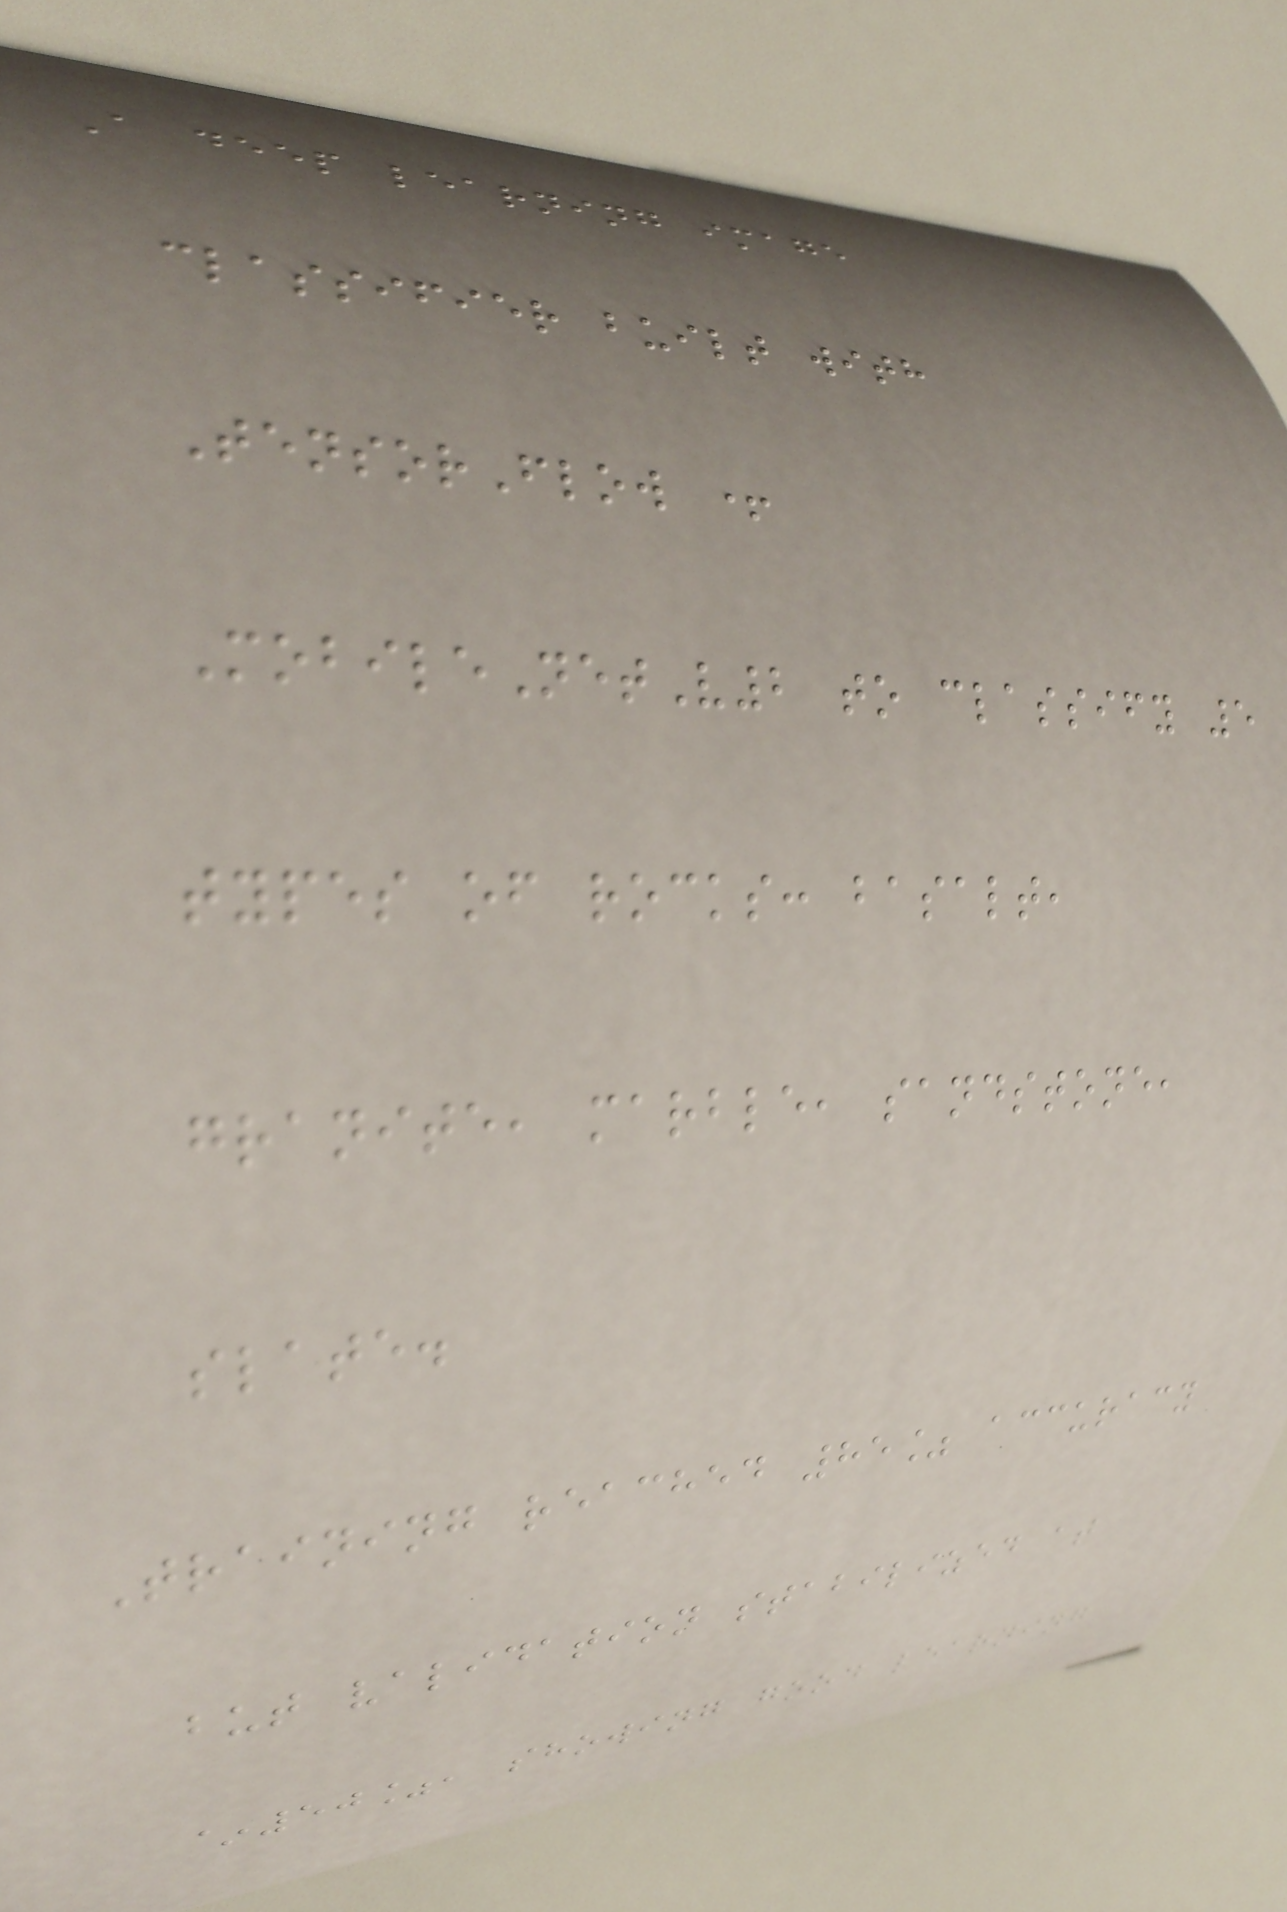A deep learning image
classifier built with
TensorFlow +
MobileNetV2 to classify 5
types of rocks: basalt,
granite, marble, sandstone,
slate.
Training reached 85% accuracy
but validation stabilized at
~50%, showing good learning
